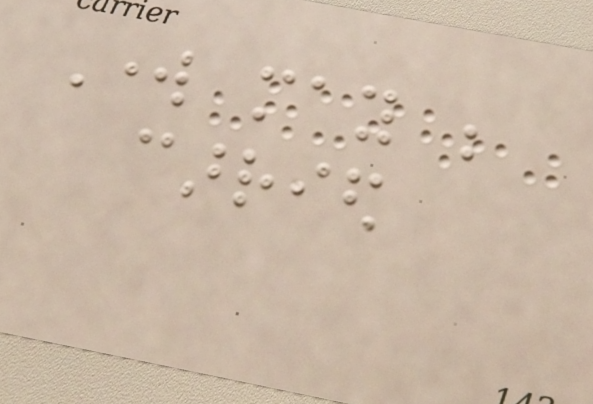Work may be
carried
